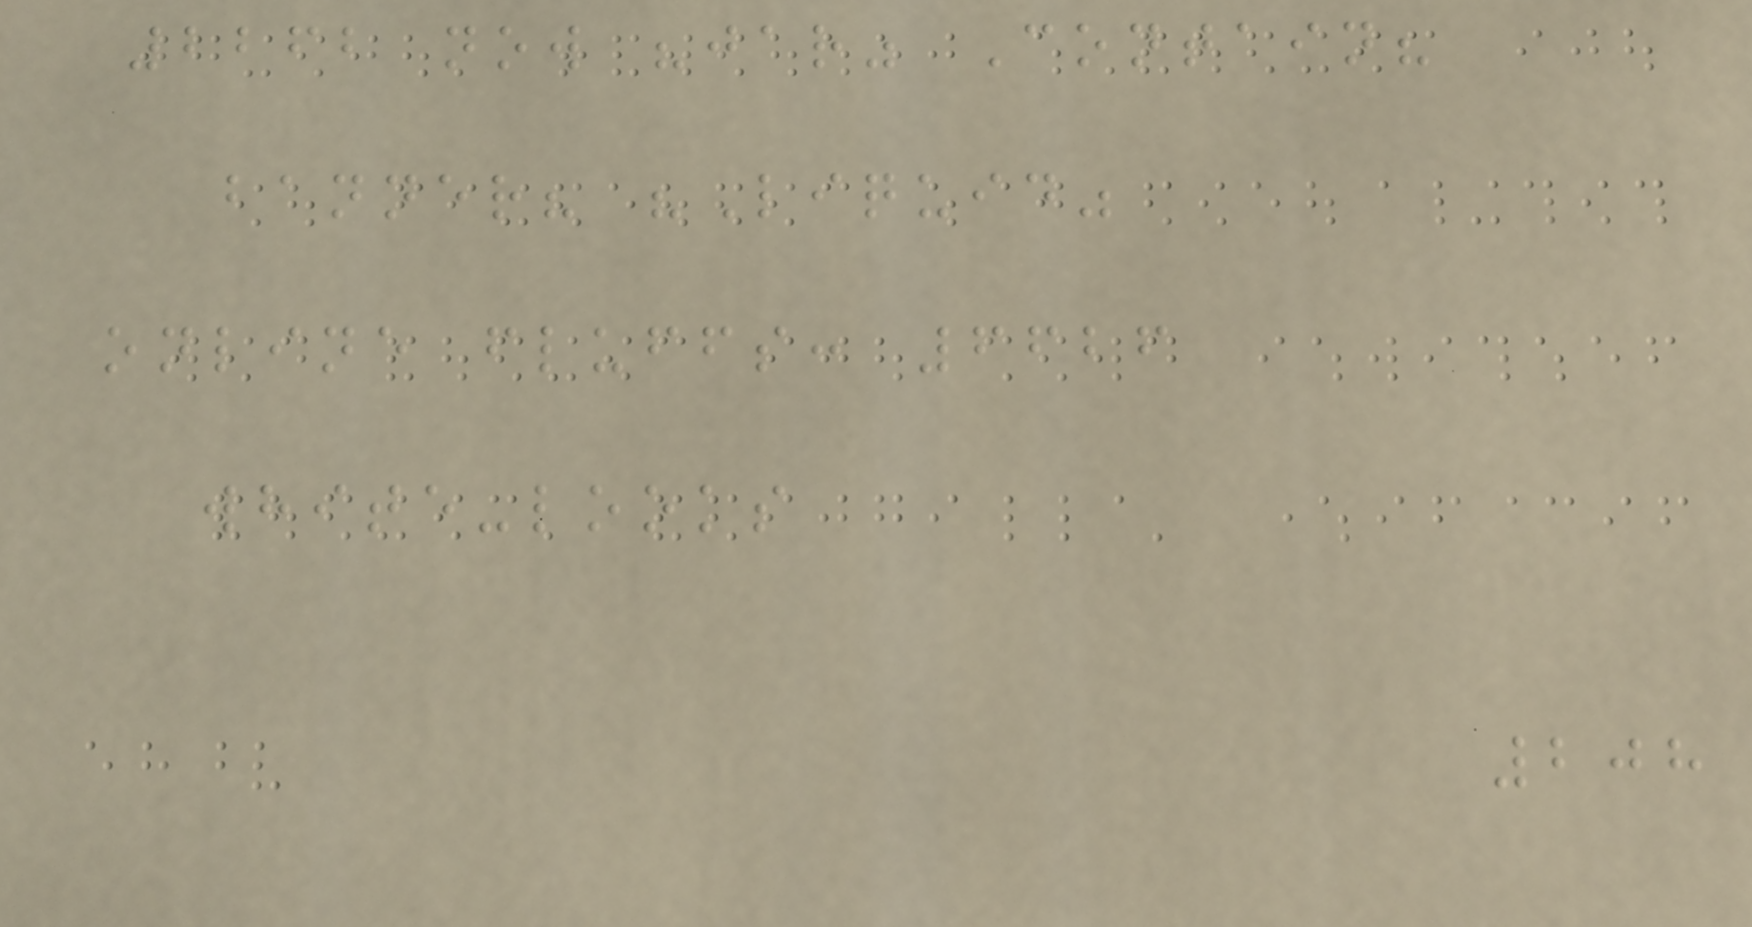2262 now "jar" Contain?
banner? "Liquid"
online fluffs: 6626
white-looks
208
